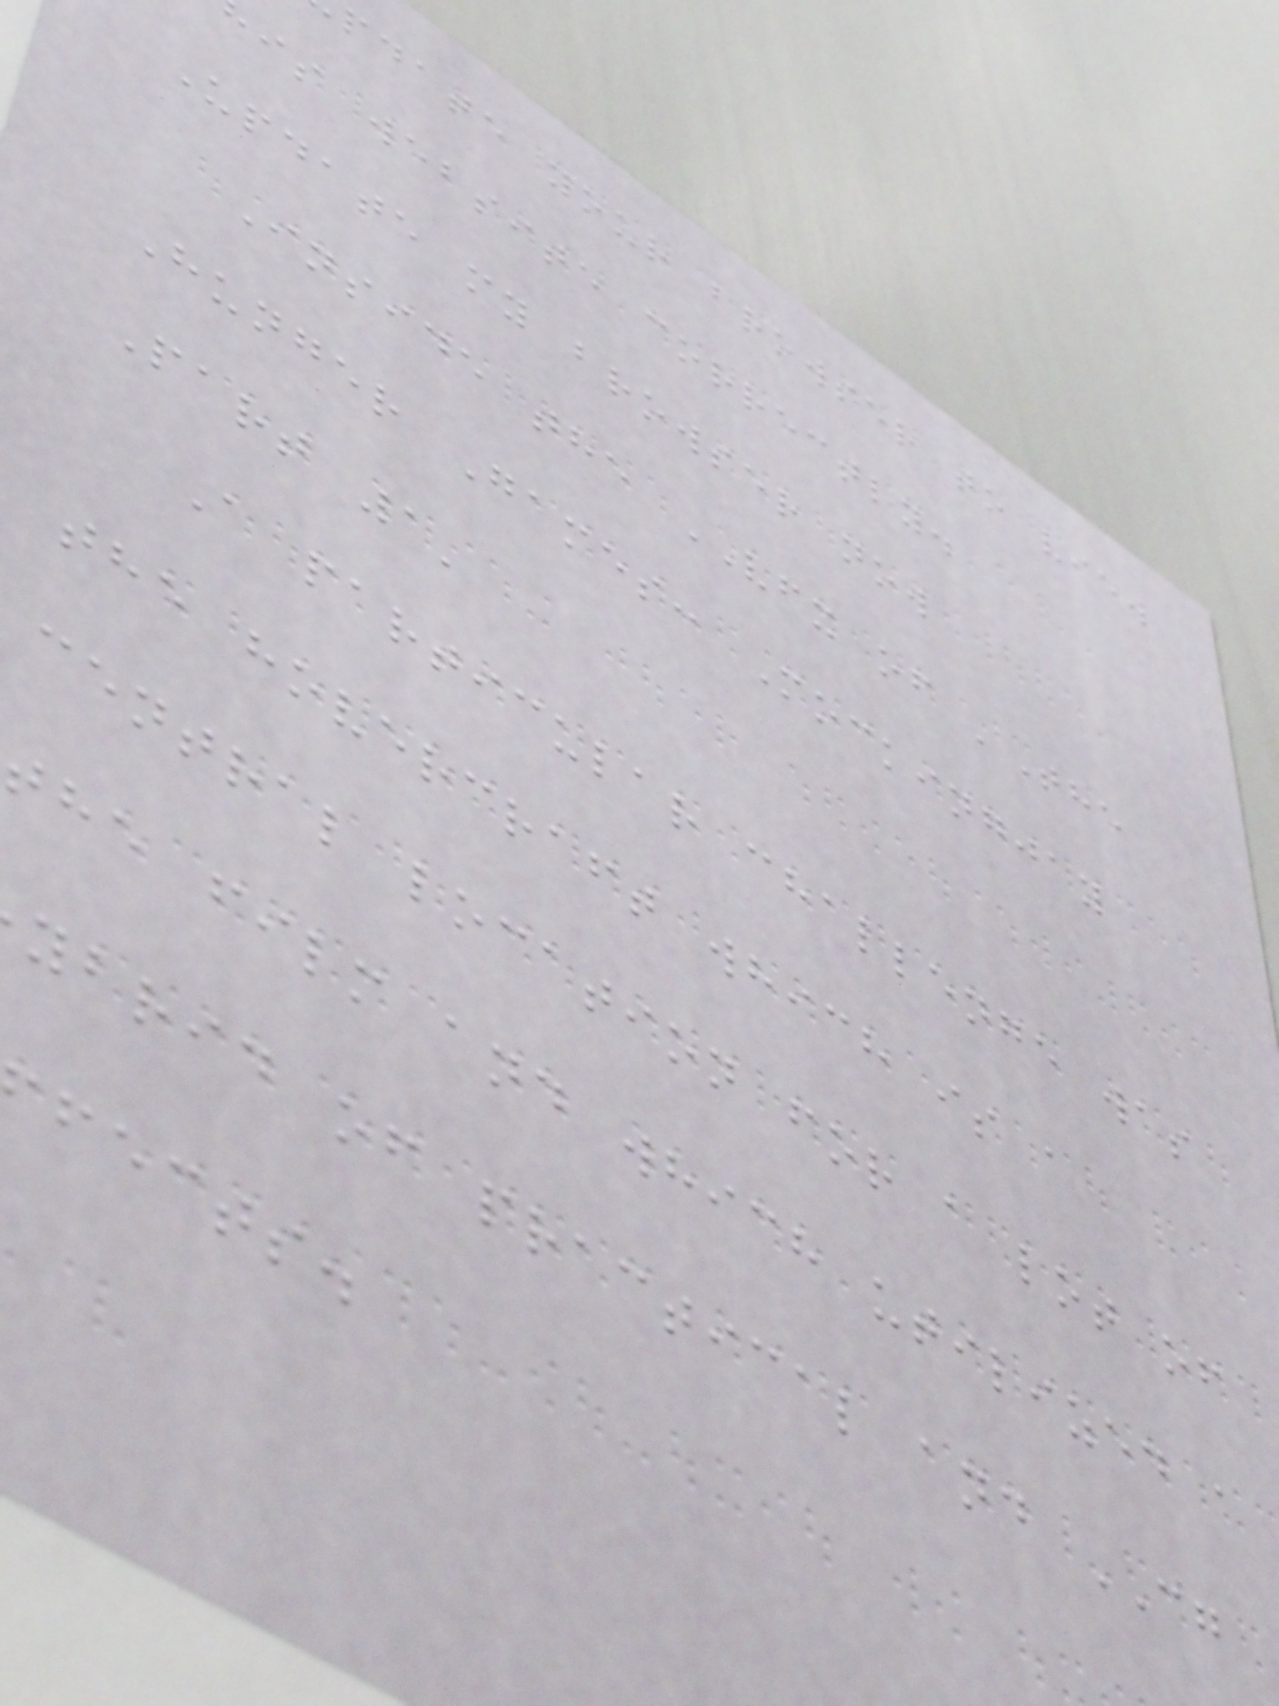pdate your browser to view
is website correctly.
Update my browser now
Inside the VFX of 'The
Hunger Games: Mockingjay
Part 1'
A particular challenge was
the hovercraft which is a
central location for a lot of
the film and which utilized a
ybrid of practical and CG
fects.
